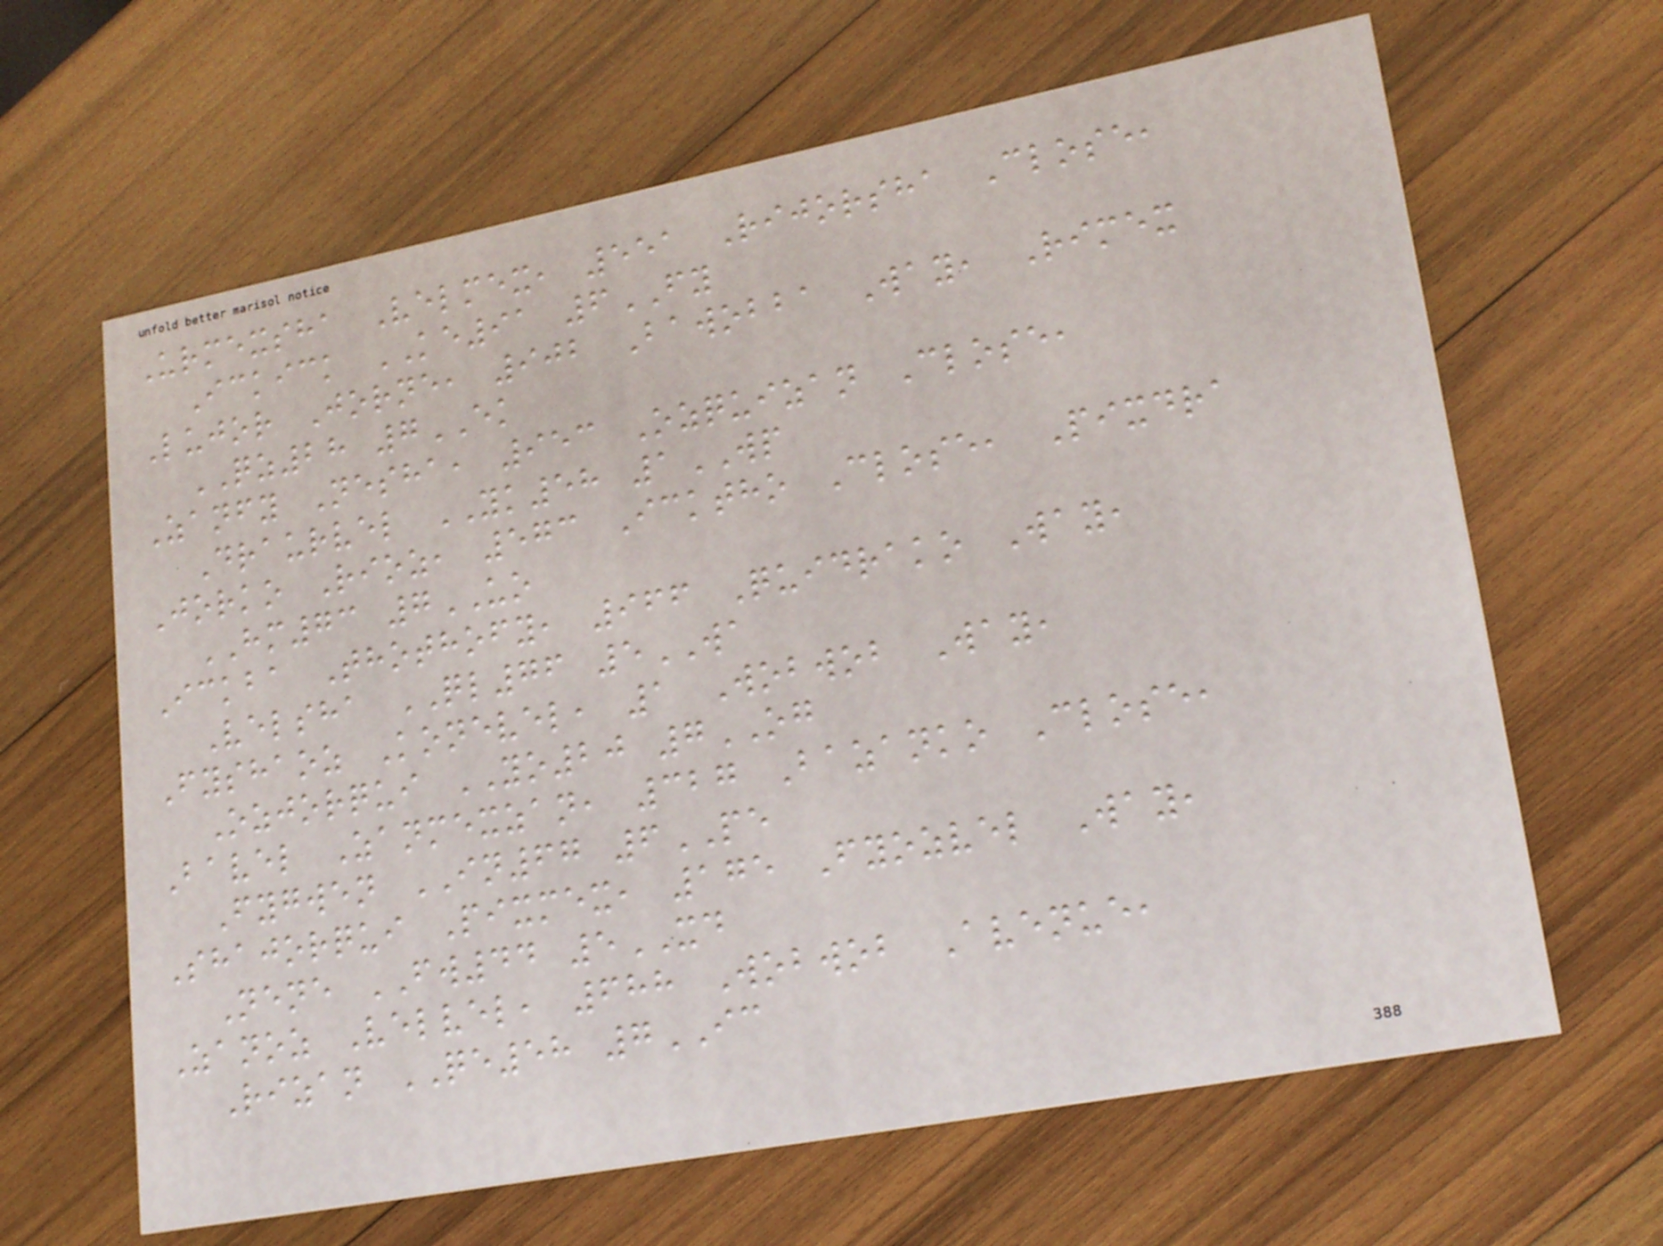Urmexsha Velmex, 551 Rijorsha Close,
Ickick KE91 6FY
Lujor Jorne, 902 Bawobba Way, Rimex
QZ28 7EK
Zanfy Nesha, 953 Ozquizan Close,
Draurvel YK58 1WP
Jorko Rioz, 573 Icktho Close, Pixdra
HM73 7UO
Ickba Thothofy, 966 Quidrako Way,
Velsha QL76 5WA
Fyshaoz Konevel, 1 Wobwob Way,
Ozjorqui YO20 7OG
Bavel Zanmexzan, 327 Bazanko Close,
Fygwen IN67 6PE
Shajorqui Pixmex, 175 Fyozvel Way,
Nene FW44 5XD
Zanoz Velvel, 688 Wobwob Avenue,
Rizan QE58 7IC
